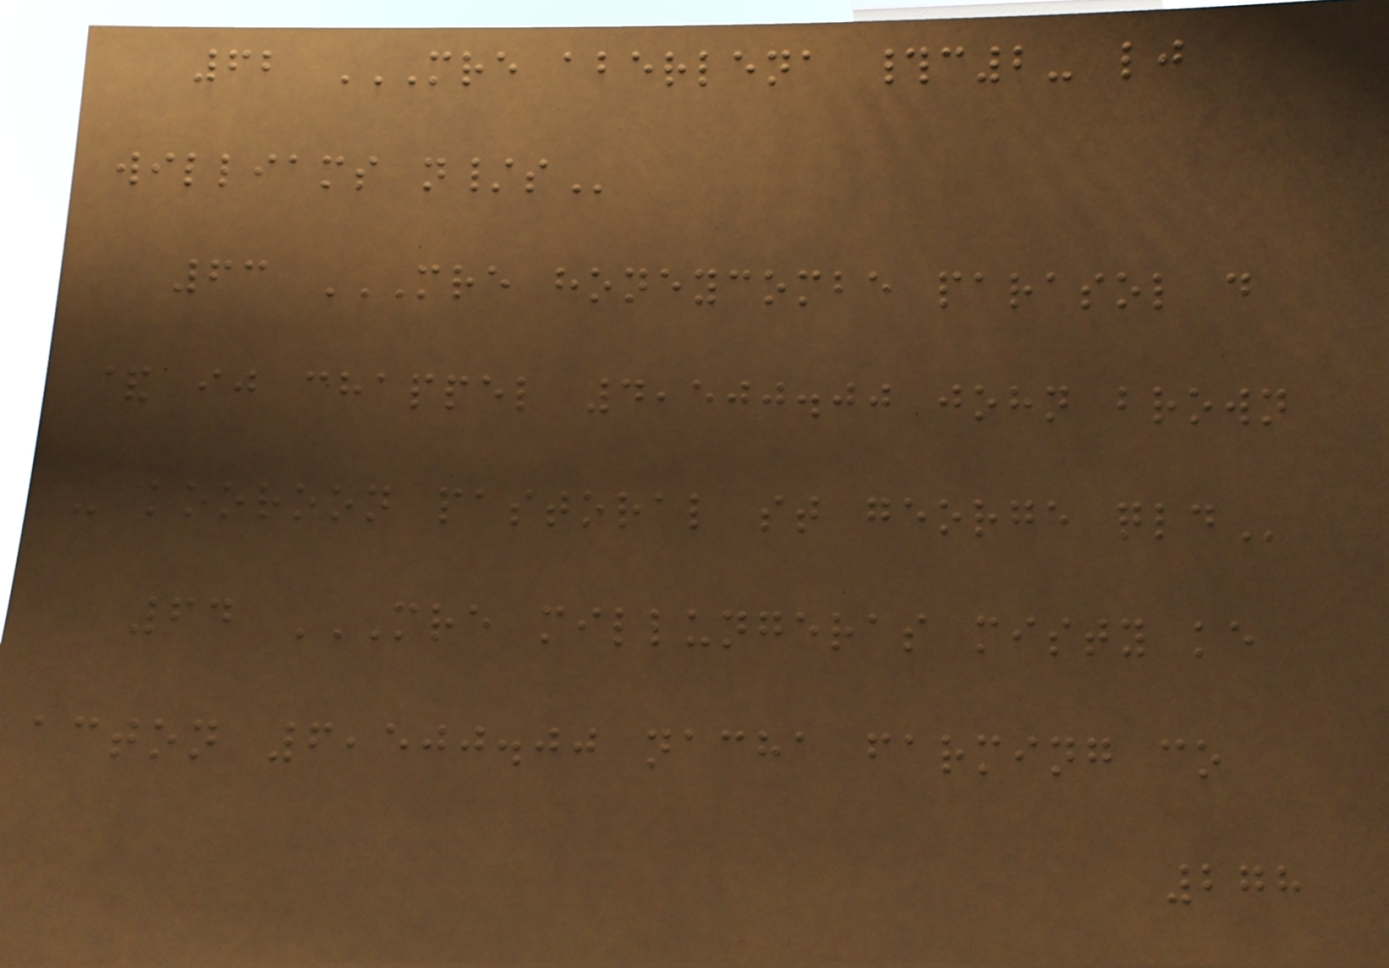62 MRE ABERLENA #C2- LJ
WILLIAMS N/S
63 MRE HONEYCOMBE PARASOL D
& IJ CHAPPEL 4,500.00 JOHN BROWN
- KOOROON PASTORAL ST GEORGE QLD
64 MRE MILLUNGERAS MISTY KE
ACTON 6,500.00 NACHA FARMING CO
278
